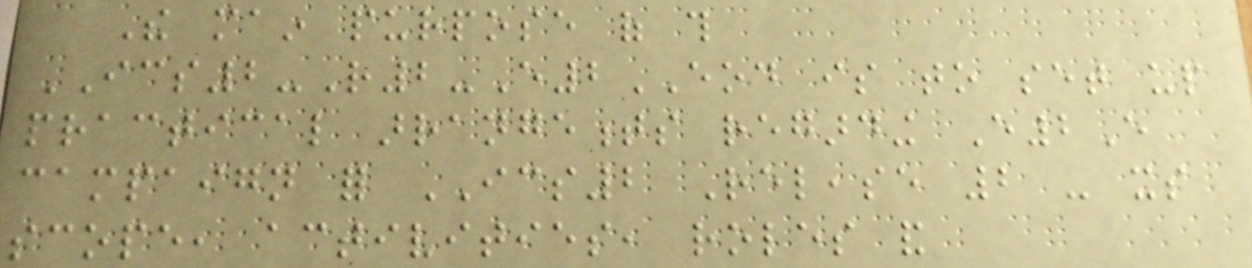The main purpose of this
ICS2-R2-E2EOD is to set up
practical arrangements regarding E2E
campaign for ICS2 Release 2 - its
scope, activities, roles and
